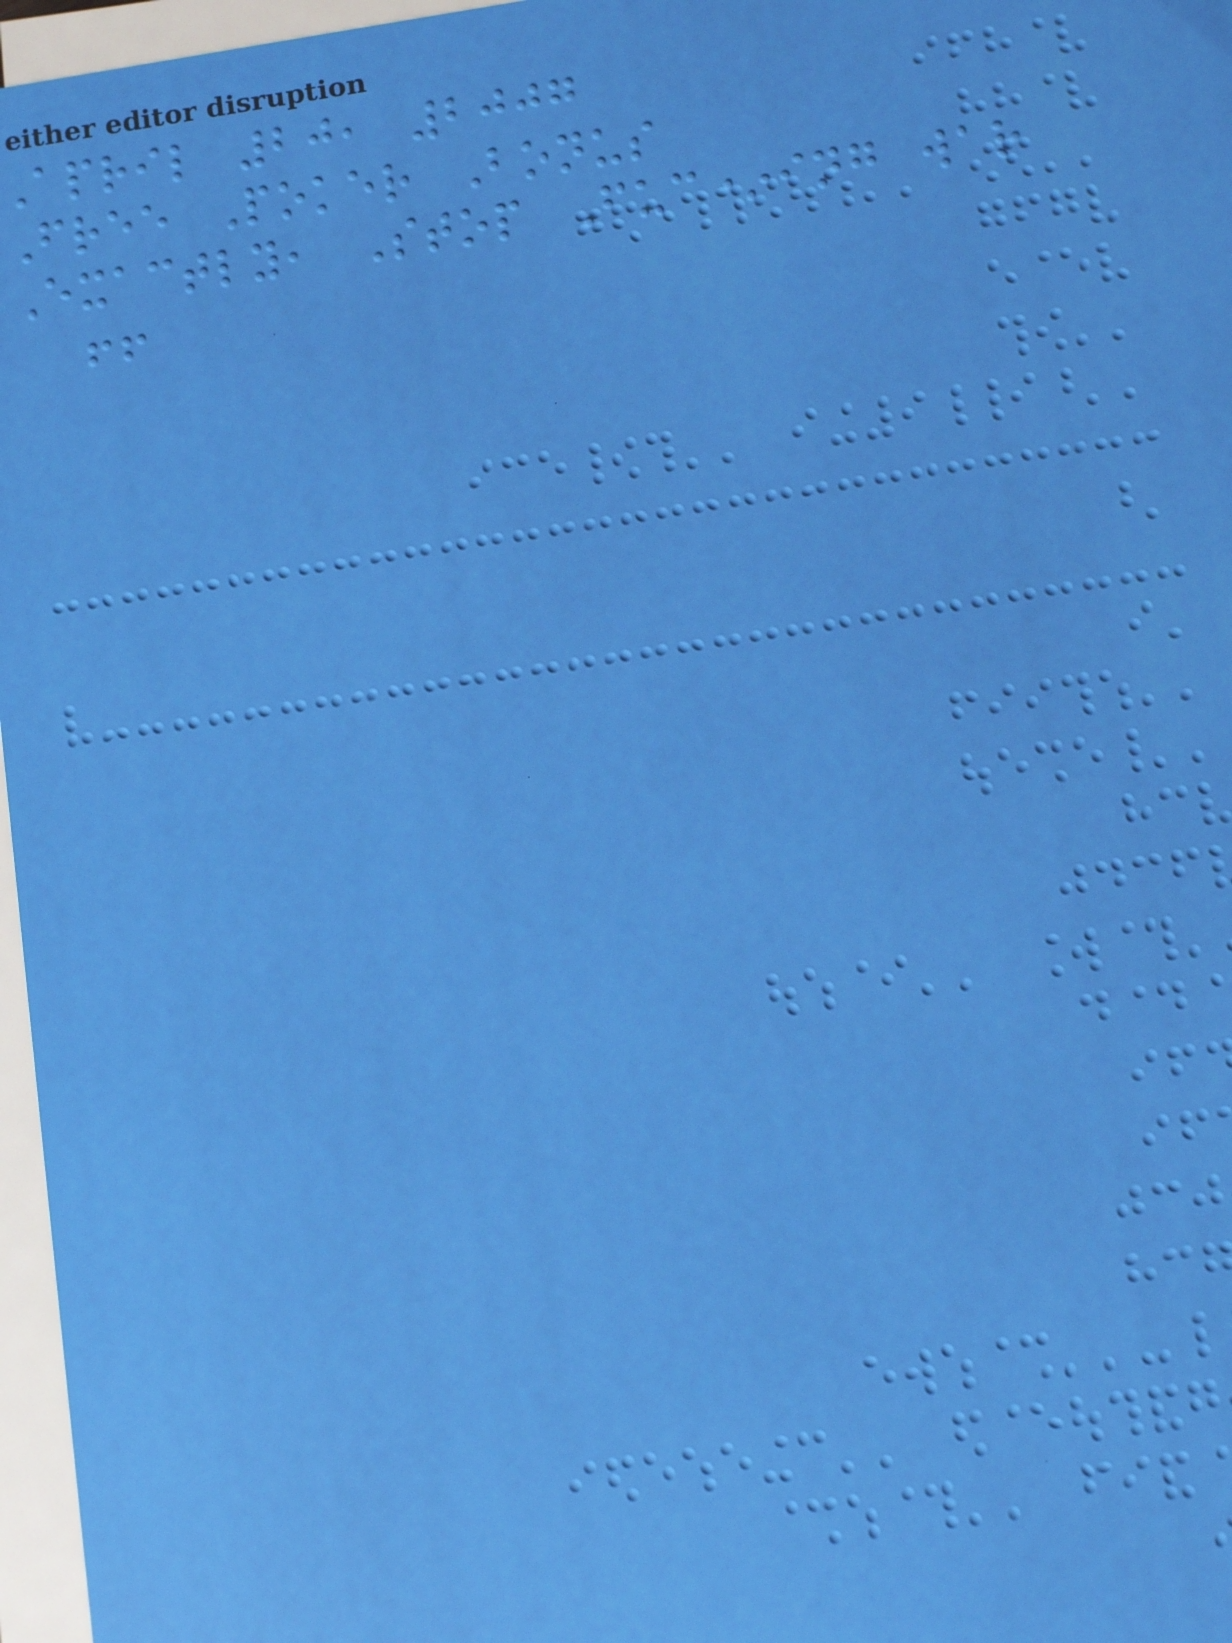april 20, 2007
Free Poker Bonus
Exactly, Stop Fuc*ing war
!!
